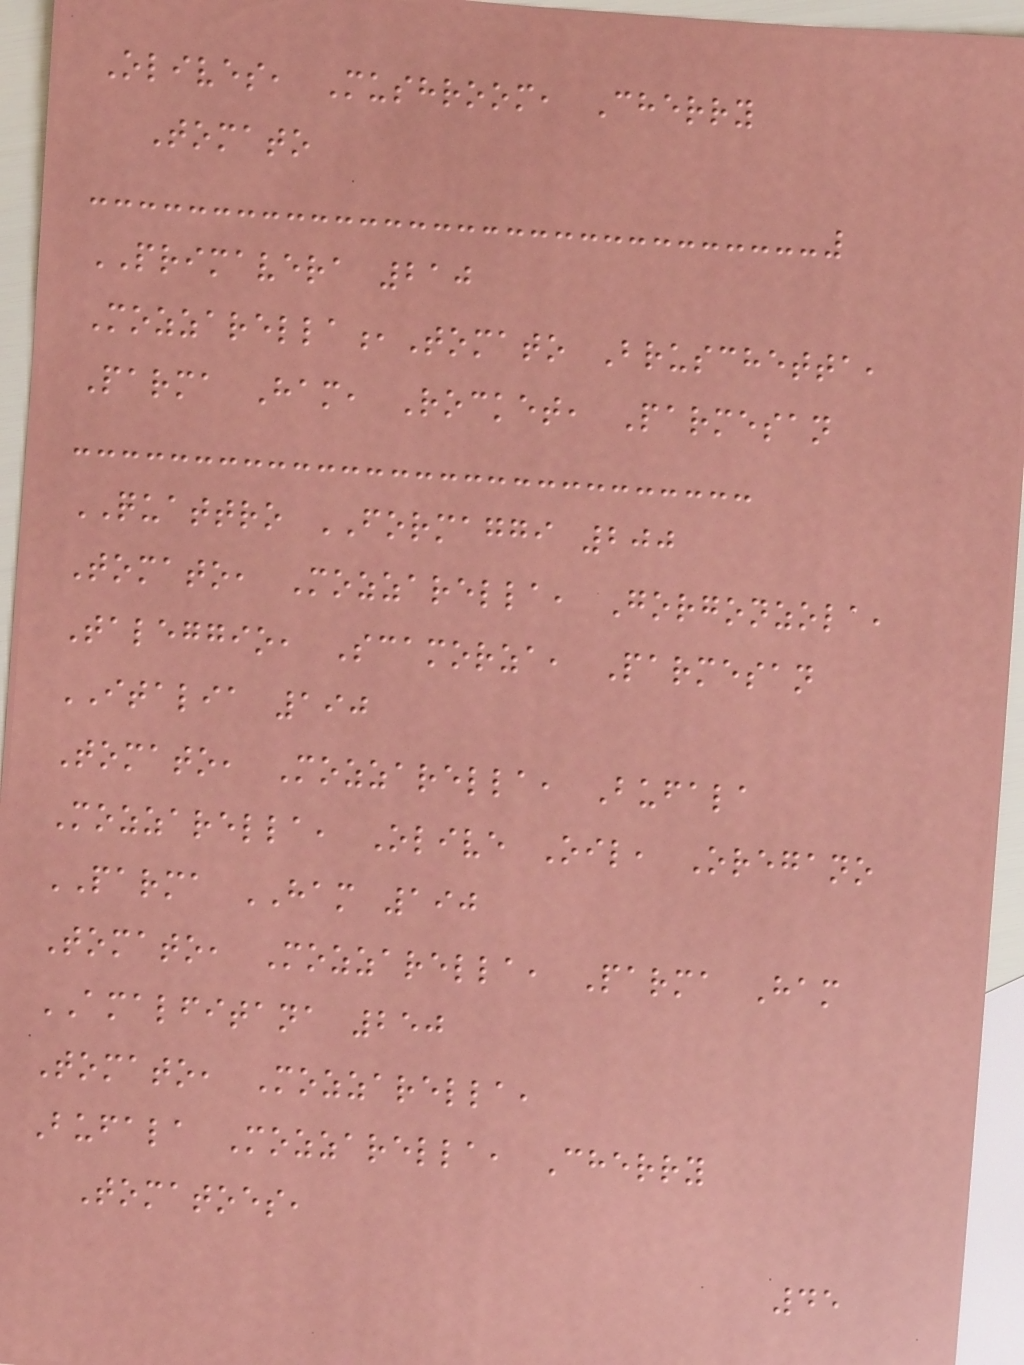Olives, Mushroom, Cherry
Tomato
PRIMAVERA 210
Mozzarella,Tomato Bruschetta,
Parma Ham, Rocket, Parmesan
QUATTRO FORMAGGI 200
Tomato, Mozzarella, Gorgonzola,
Taleggio, Scamorza, Parmesan
ITALIA 190
Tomato, Mozzarella, Bufala
Mozzarella, Olive Oil, Oregano
PARMA HAM 190
Tomato, Mozzarella, Parma Ham
AMALFITANA 250
Tomato, Mozzarella,
Bufala Mozzarella, Cherry
Tomatoes,
45
